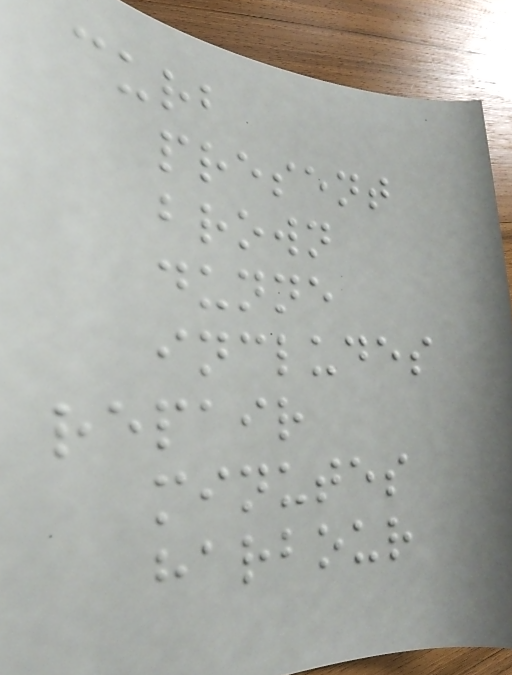curb
present
brown
dunne
includes
repair
minutes
harbour
